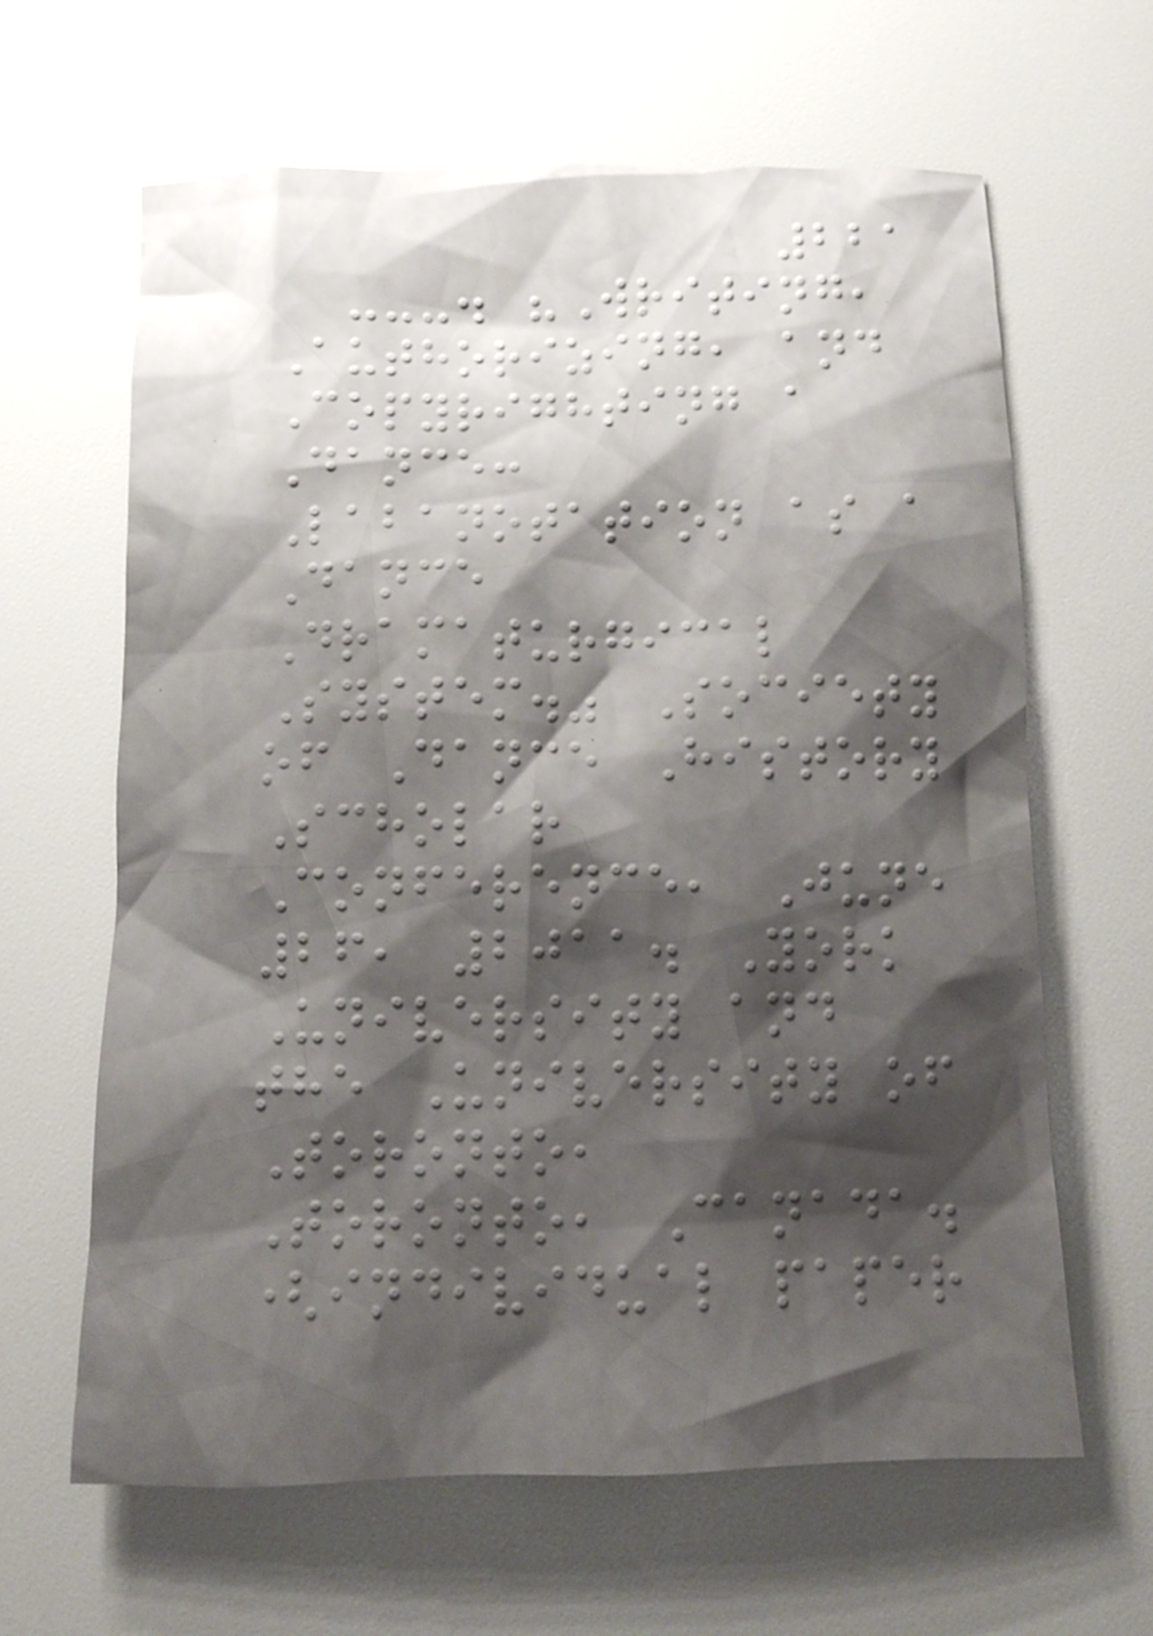221
---. "Writing,
Authorizing, and
Copyrighting a
Dance:
Labanotation as a
Dance
Dramaturgical
System." Society
of Dance History
Scholar
Conference, June
26, 2011. York
University and
the University of
Toronto,
Toronto, Canada.
(individual paper
